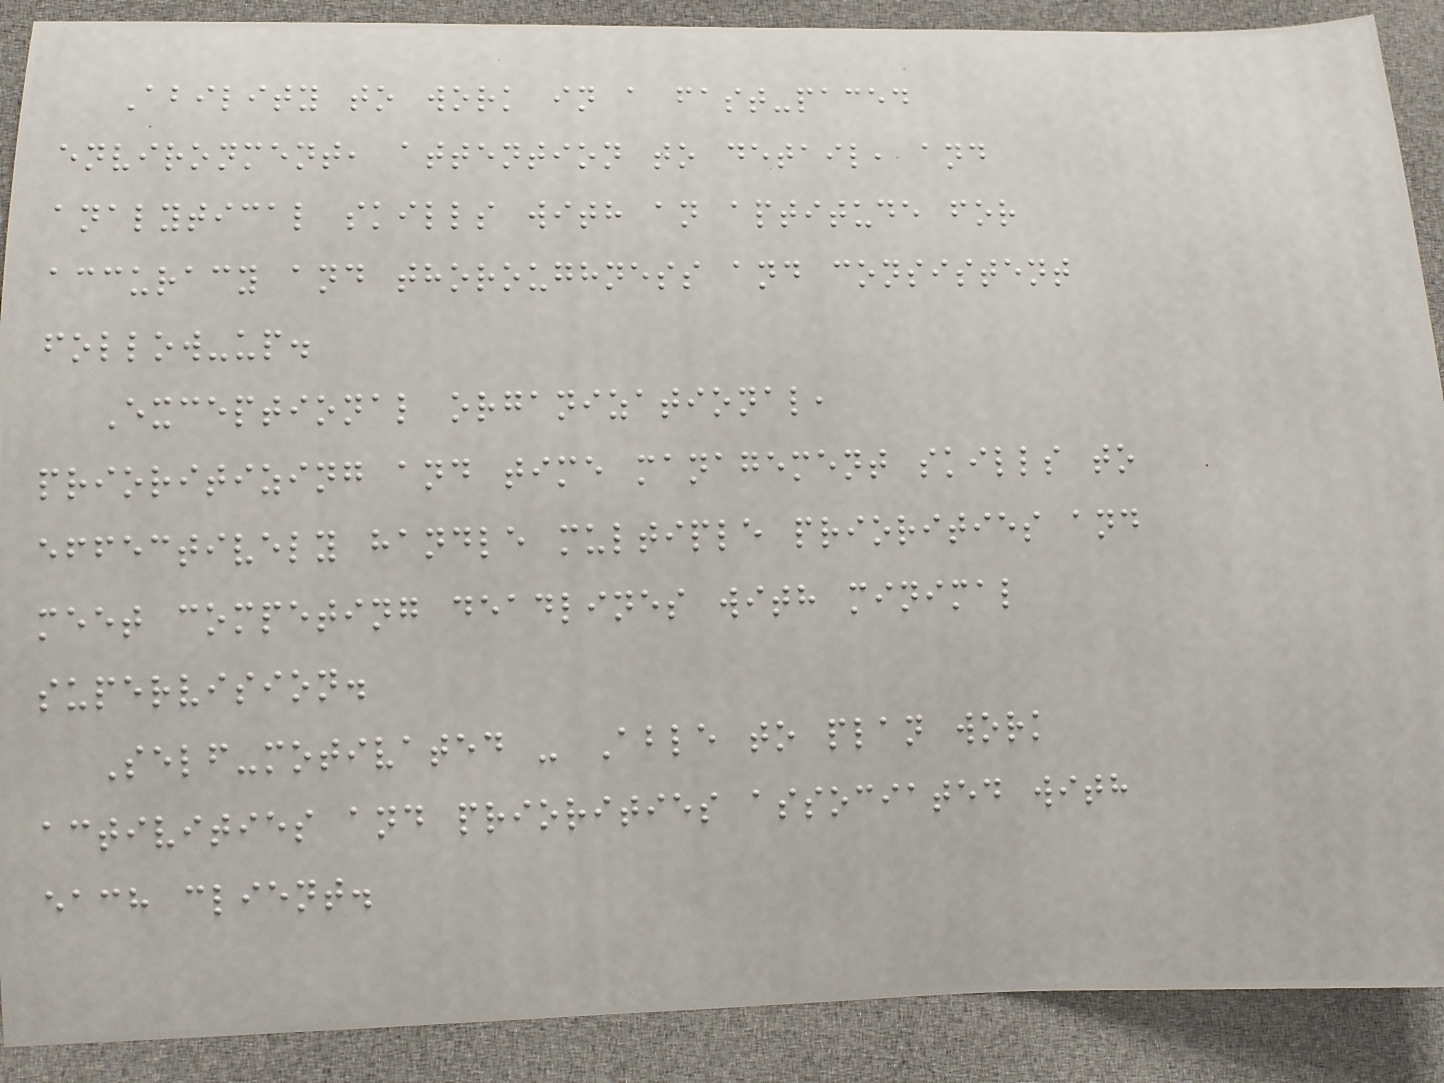Ability to work in a fast-paced
environment, attention to detail, and
analytical skills with an aptitude for
accuracy and thoroughness and consistent
follow-up.
Exceptional organizational,
prioritizing and time management skills to
effectively handle multiple priorities and
meet competing deadlines with minimal
supervision.
Self-motivated - Able to plan work
activities and priorities associated with
each client.
